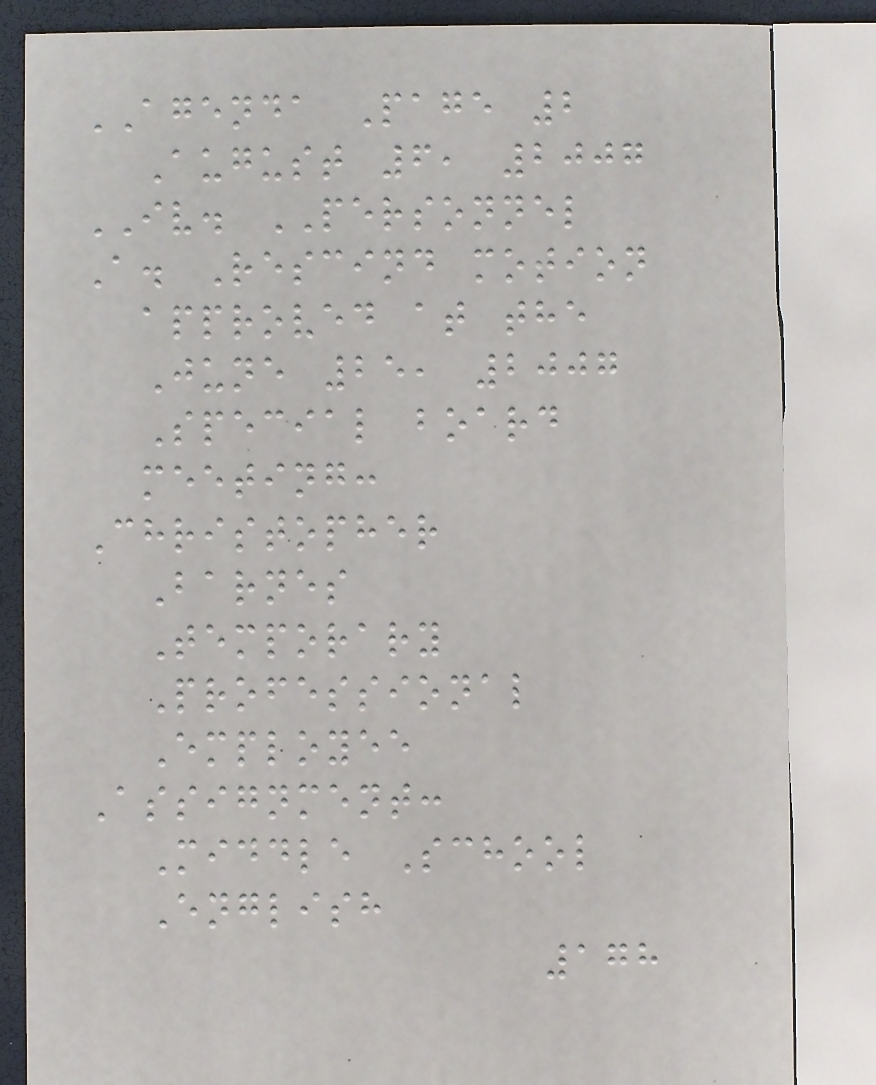AGENDA Page 2
August 6, 2007
IV. PERSONNEL
A. Rescind motion
approved at the
June 25, 2007
Special board
meeting:
Christopher
Barnes
Temporary
Professional
Employee
Assignment:
Middle School
English
178
